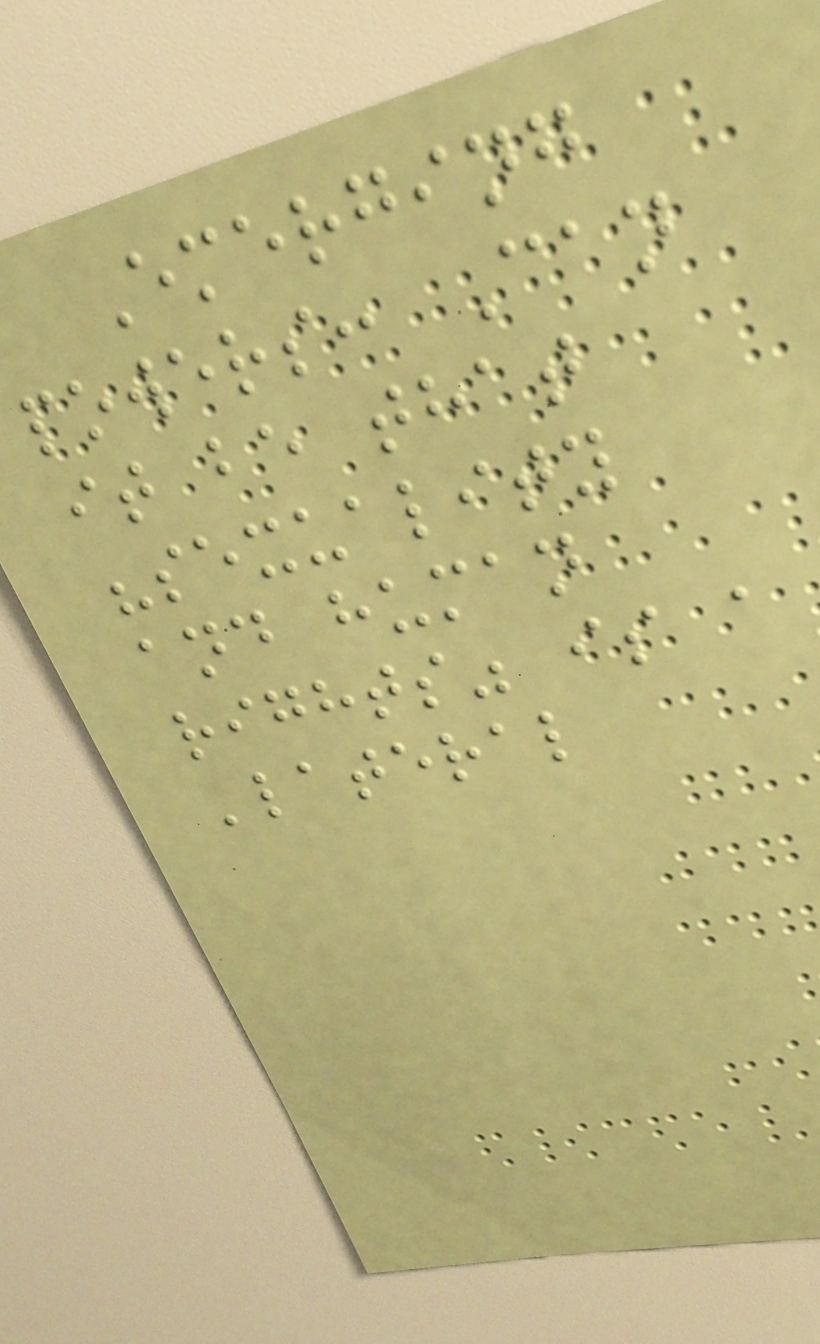Emerging
powers: Can
it be that
"sexuality
and human
rights" is a
'lateral
